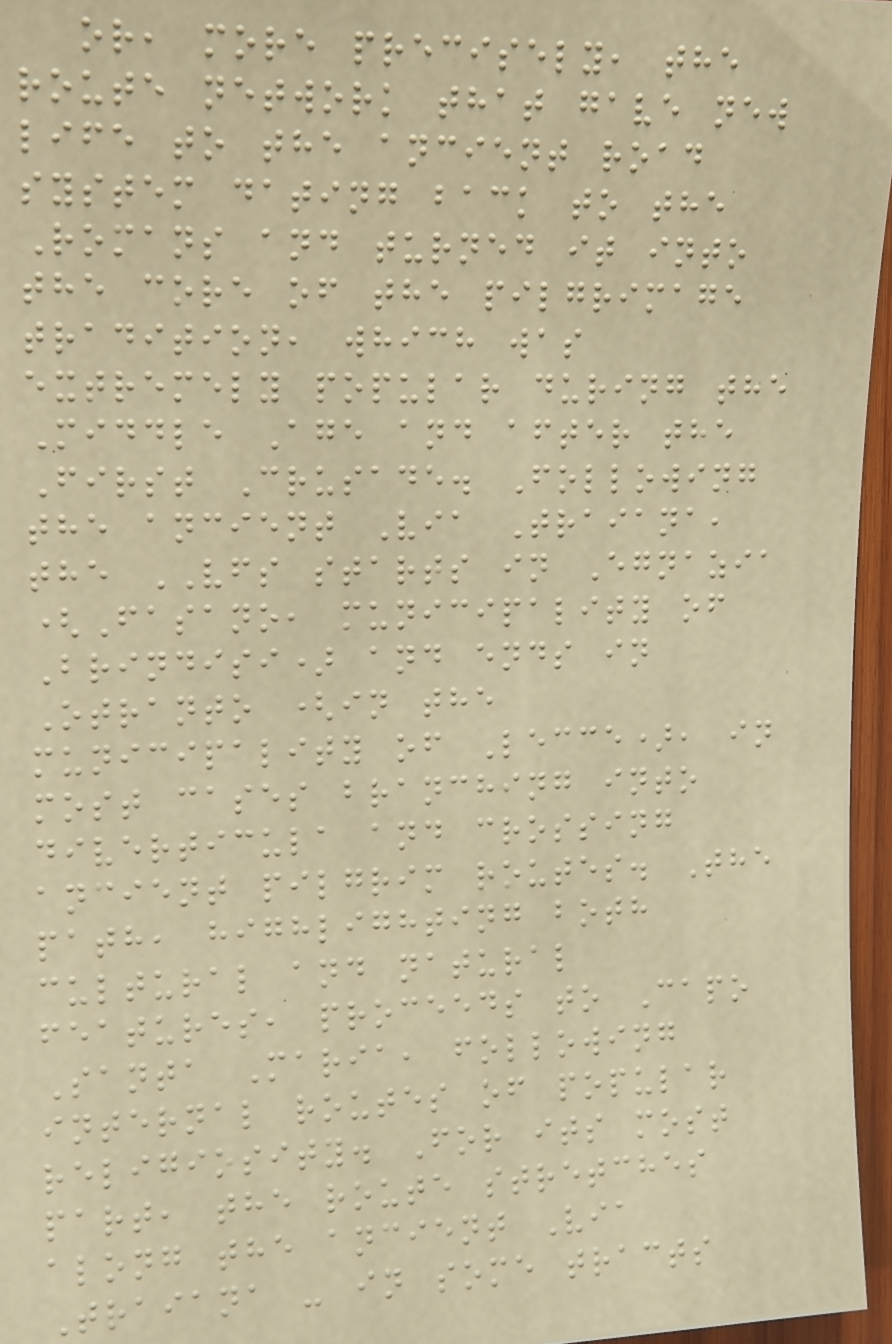or, more precisely, the
route network that gave new
life to the ancient road
system dating back to the
Romans and turned it into
the core of the pilgrimage
tradition, which was
extremely popular during the
Middle Age and after the
First Crusade. Following
the ancient Via Traiana,
the VFS starts in Egnazia
(Fasano, municipality of
Brindisi) and ends in
Otranto (in the
municipality of Lecce), in
most cases branching into
diverticula and crossing
ancient pilgrim routes. The
path, highlighting both
cultural and natural
features, proceeds to Capo
Santa Maria, following
internal routes of popular
religiosity. For its most
part, the route stretches
along the ancient Via
Traiana - in some tracts
